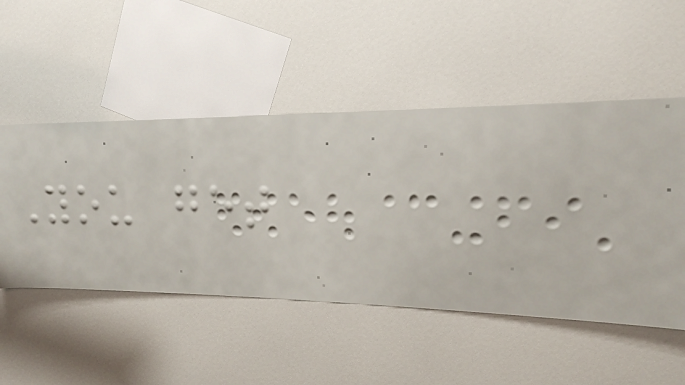You get
